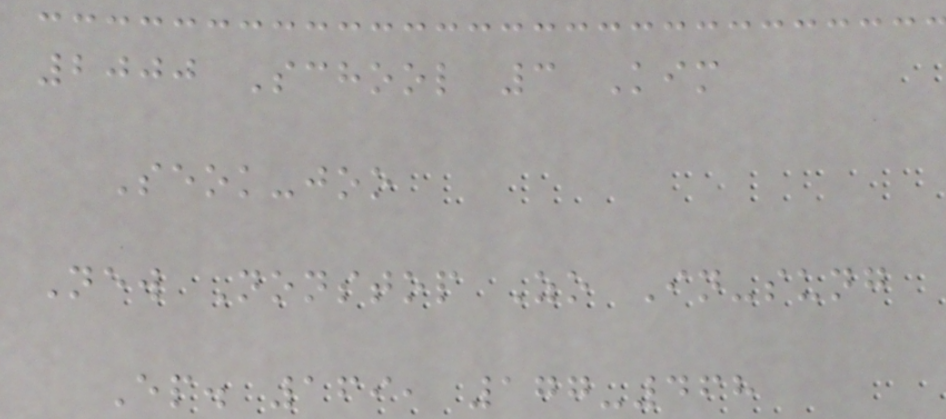2000 School 3 Kim
Seok-joo
New Nonstop Zo In-sung
Ep. 169, 177-468
